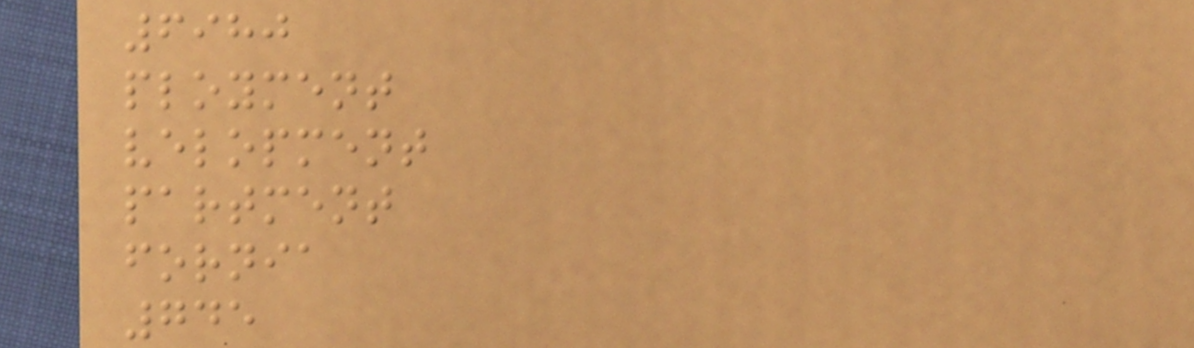6980
ployment
velopment
partment
fornia
745
